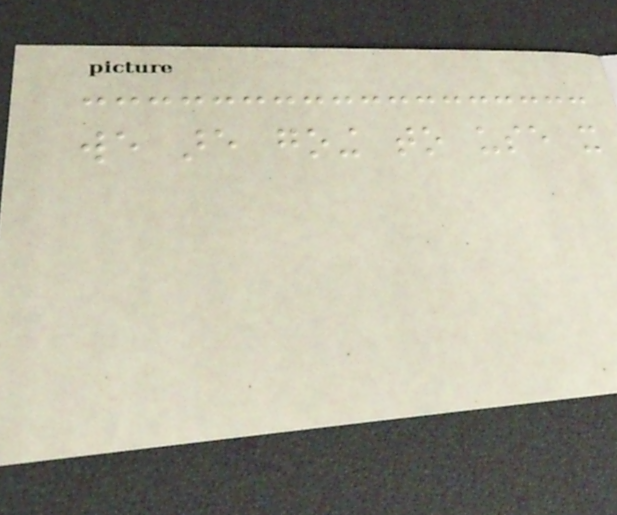we are going to use it
